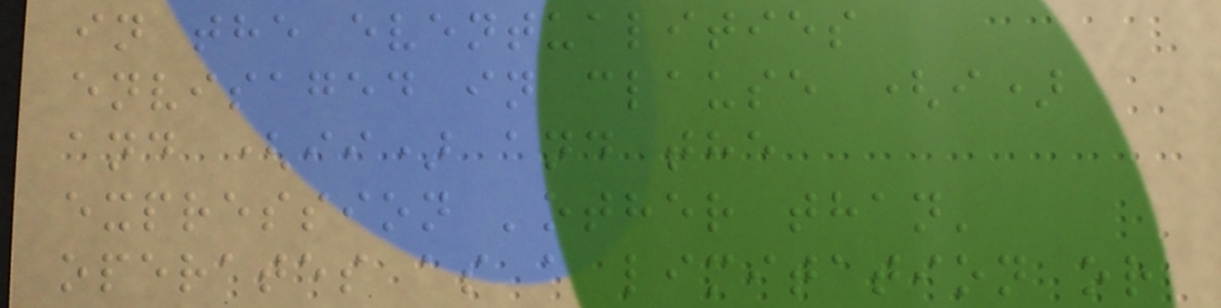in the eventualities
envisaged in clause (i)
and (ii) and the
expression 'other than'
operates as a limitation or
